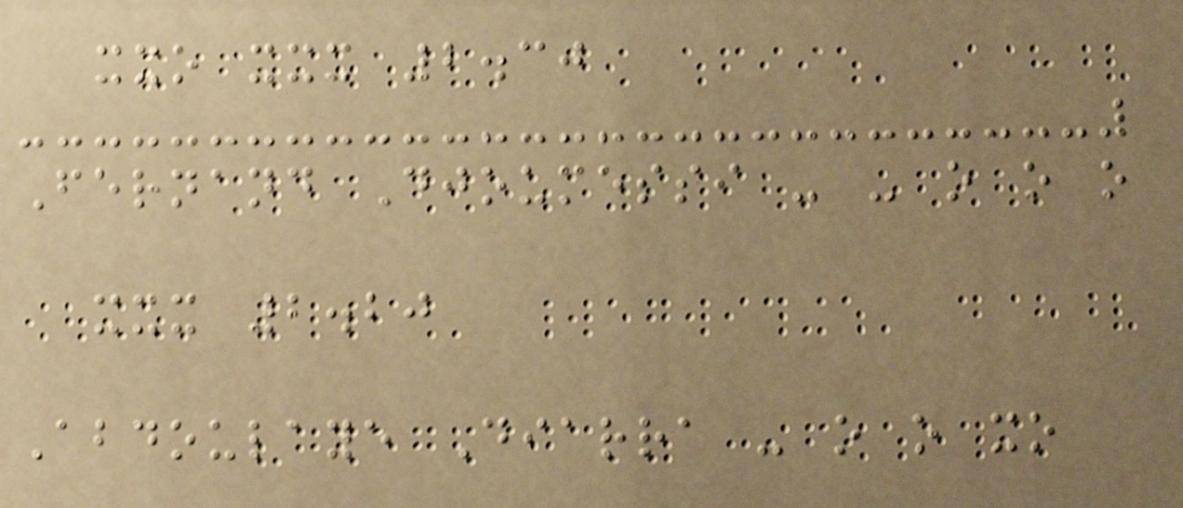xxo xxx 2.30
Fernand Djoumessi - - o o o
xxx 2.20
Abdoulaye Diarra - o o xo
